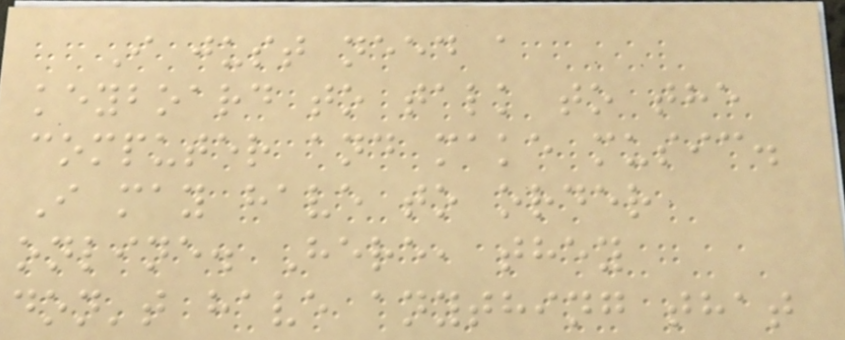I just need a
keyboard to talk to the
computer and make music.
I may have to order
online. Here, they
don't have anything that
